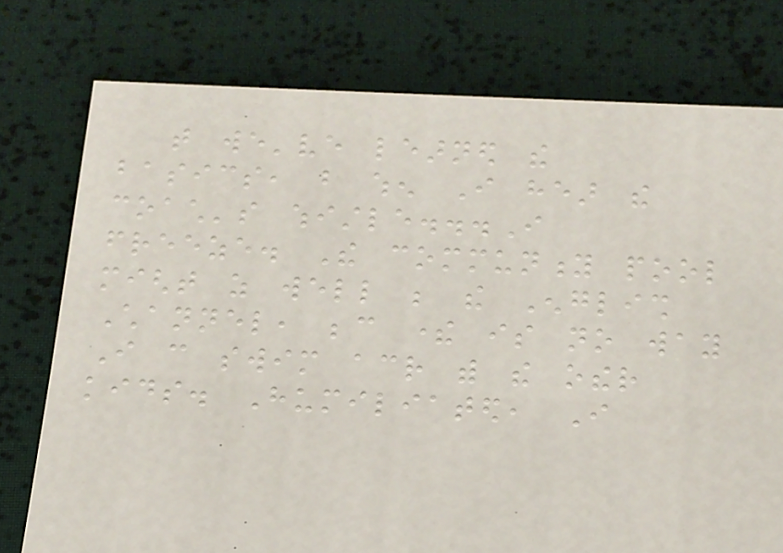that we've learned the
basics, but when I hear the
coach's whistle...I
freeze. The community pool
might as well be the English
Channel, because there is no way
I can swim across with the other
kids. Humiliated, I
